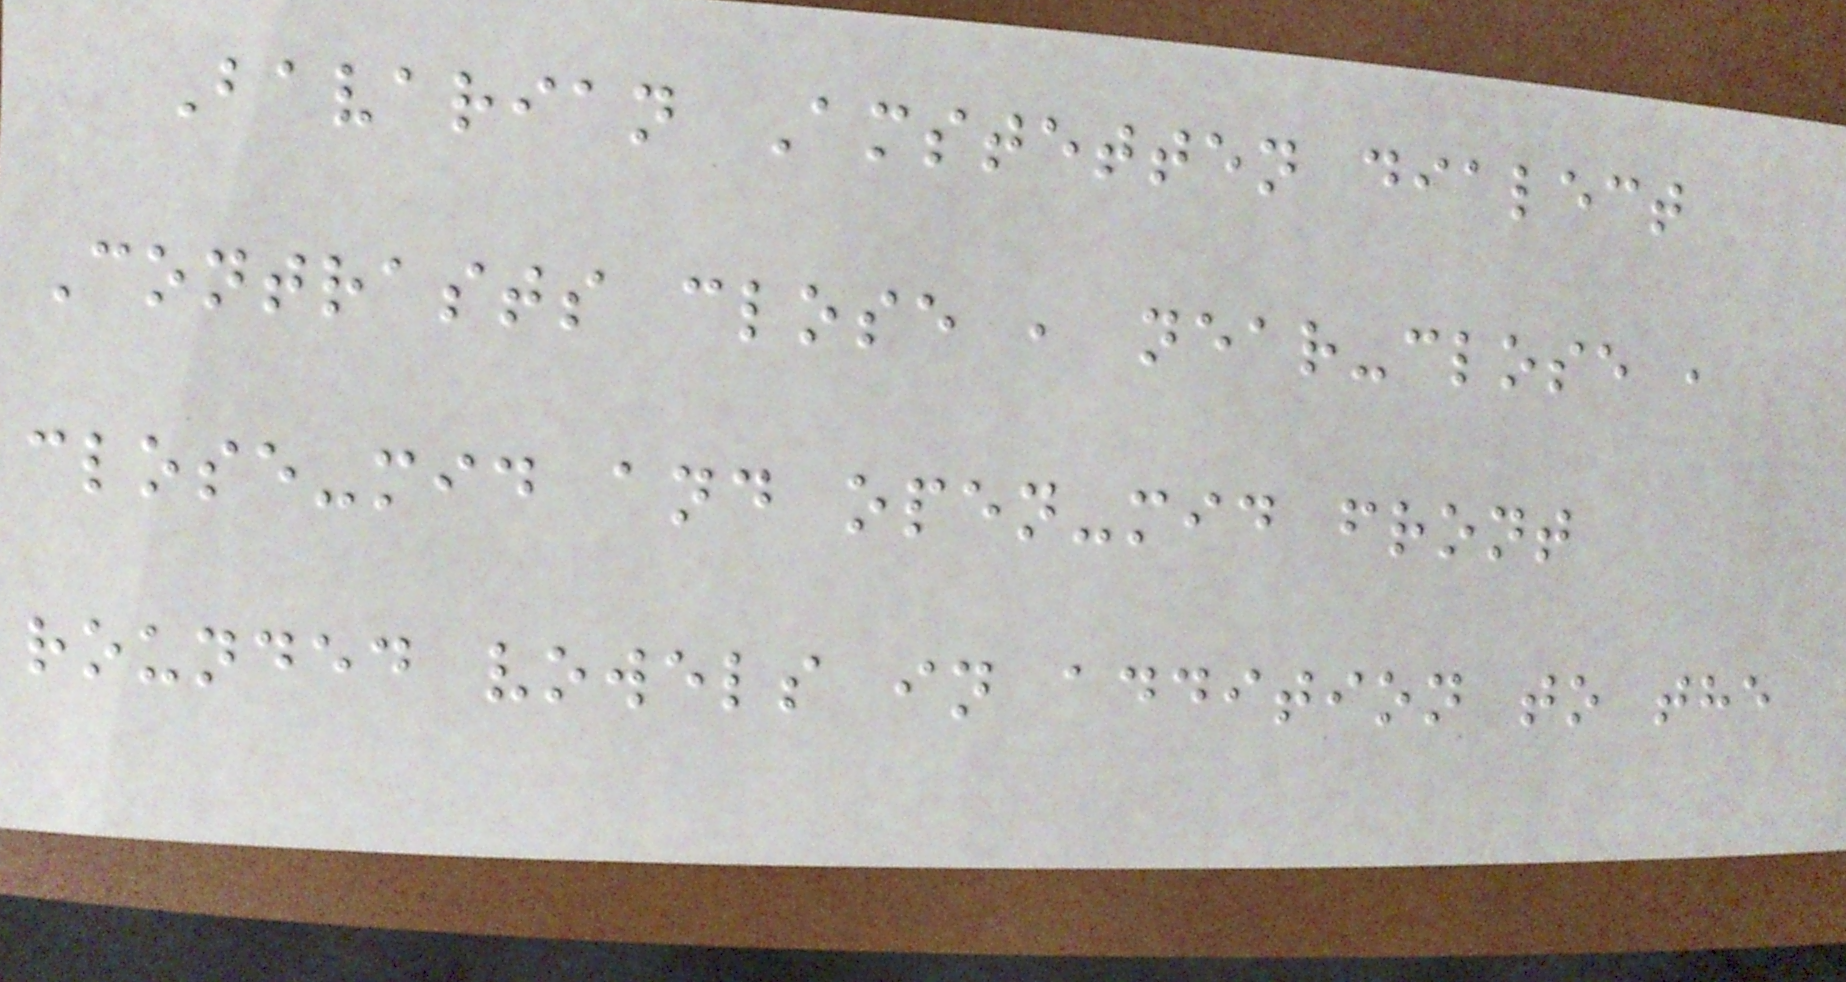Bavarian Amstetten dialect
Contrasts close , near-close ,
close-mid and open-mid front
rounded vowels in addition to the
